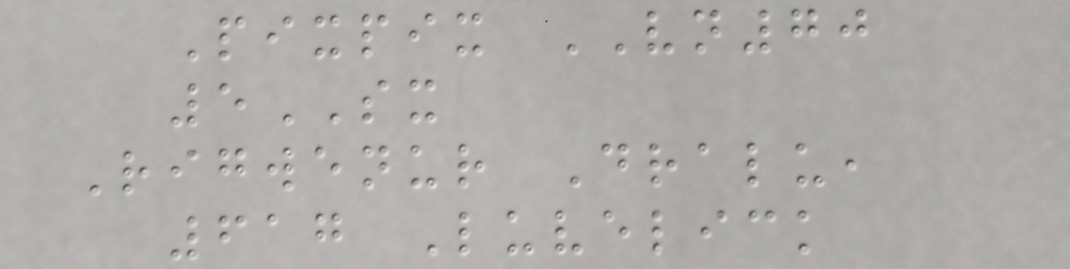Pixpix VN70
5SX
Rigwenur Dralu,
617 Luvelick
